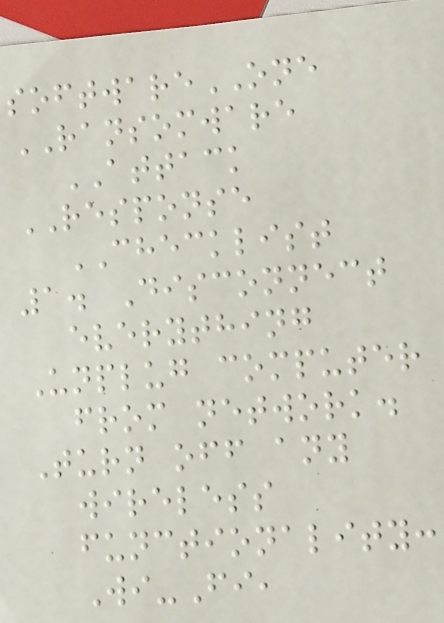softwareONE
RANSOMWARE
ATTACK
RESPONSE
CHECKLIST
1. Disconnect
everything
Unplug computer
from network.
Turn off any
wireless
functionality:
Wi-Fi,
